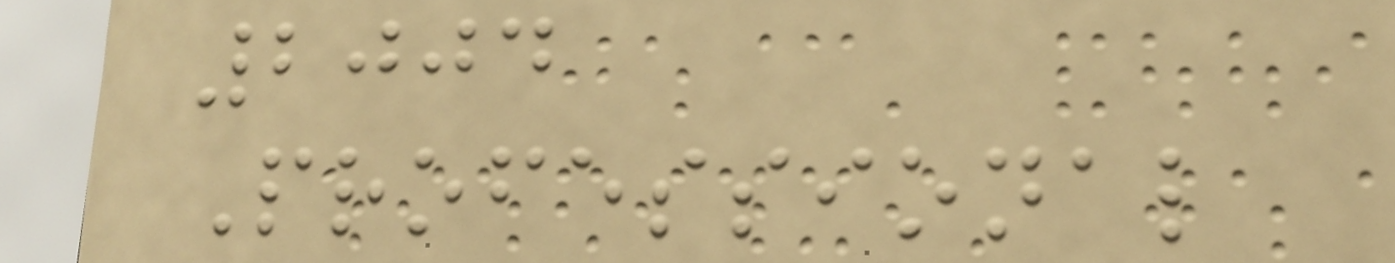2004
Professional
